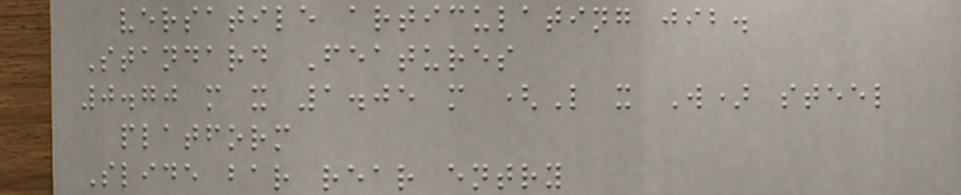versatile articulating jib.
Standard Features
0.70 m x 1.05 m (L x W) steel
platform
Slide bar rear entry
